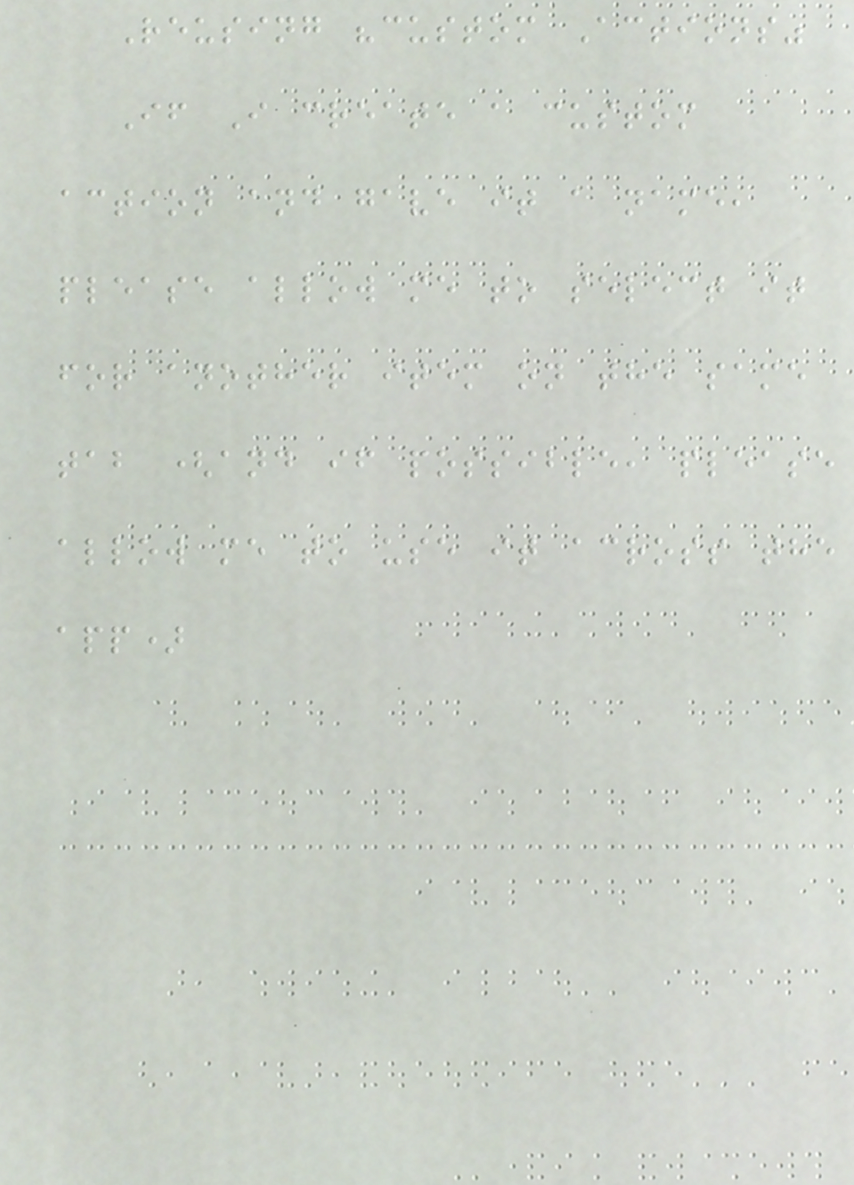Reusing "custom Actions"
If I create a custom
action and gave it a name,
please allow me to select it
for another item on the same
tab (and if possible, please
allow me to use it across the
app)
